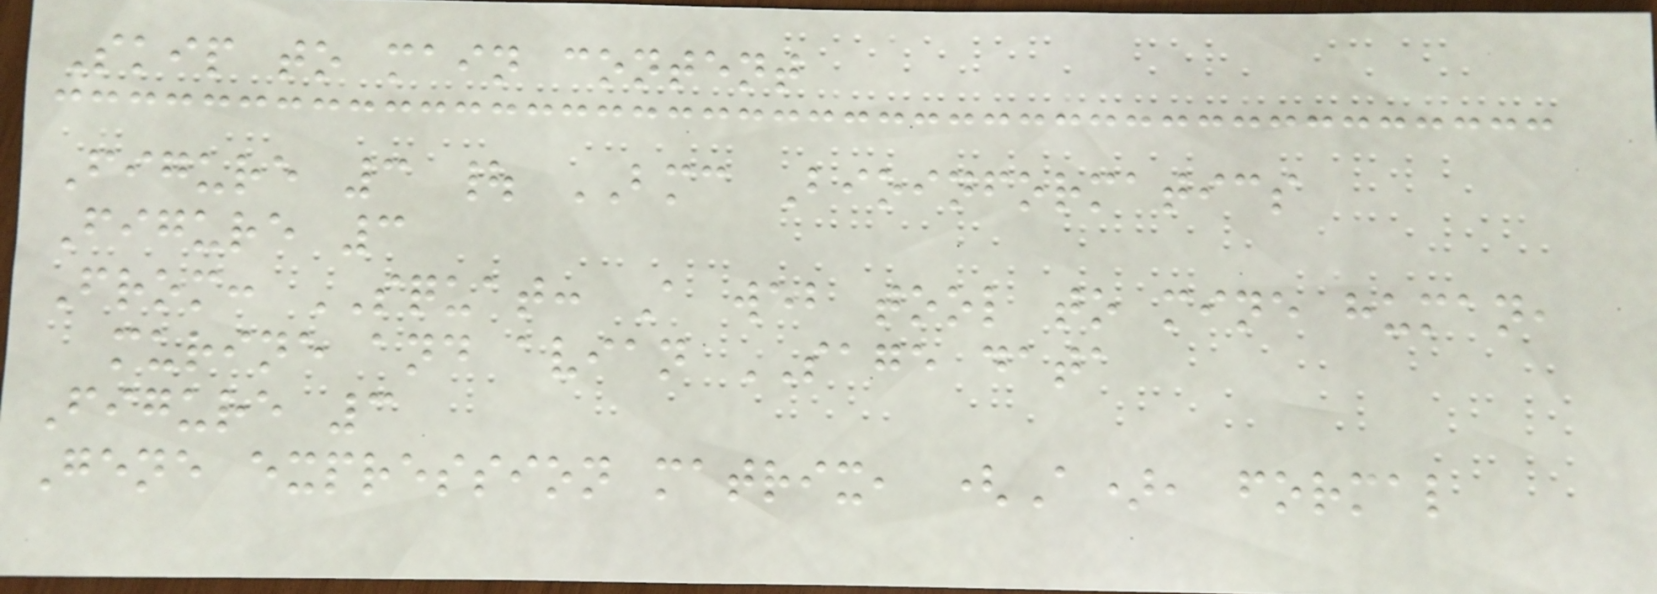Skip to main content
Figure 3 | BMC Bioinformatics
Figure 3
From: SQUAT: A web tool to mine human,
murine and avian SAGE data
Figure 3
Gene expression matrix, (A), formal
